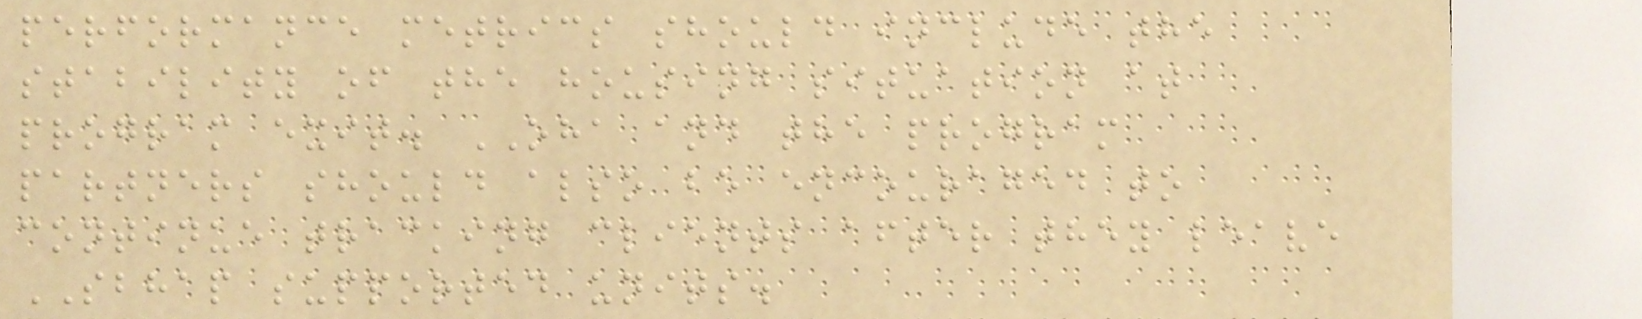performance metrics should include the
stability of the housing situation at
program exit. OHA and the program
partners should also be encouraged to
continue tracking clients after they leave
SBHAP supported units.
